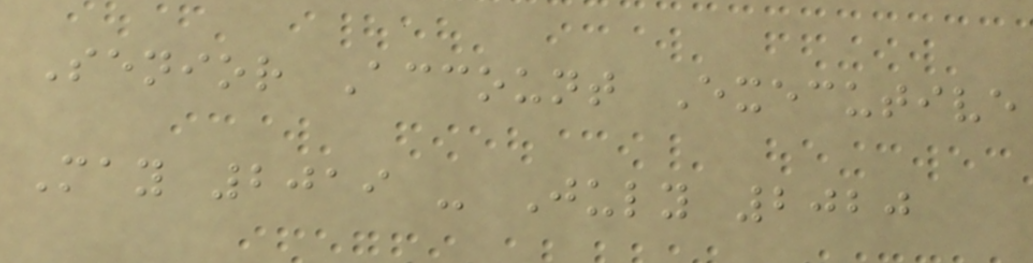Senior Account Executive
May 2019 - July 2020
